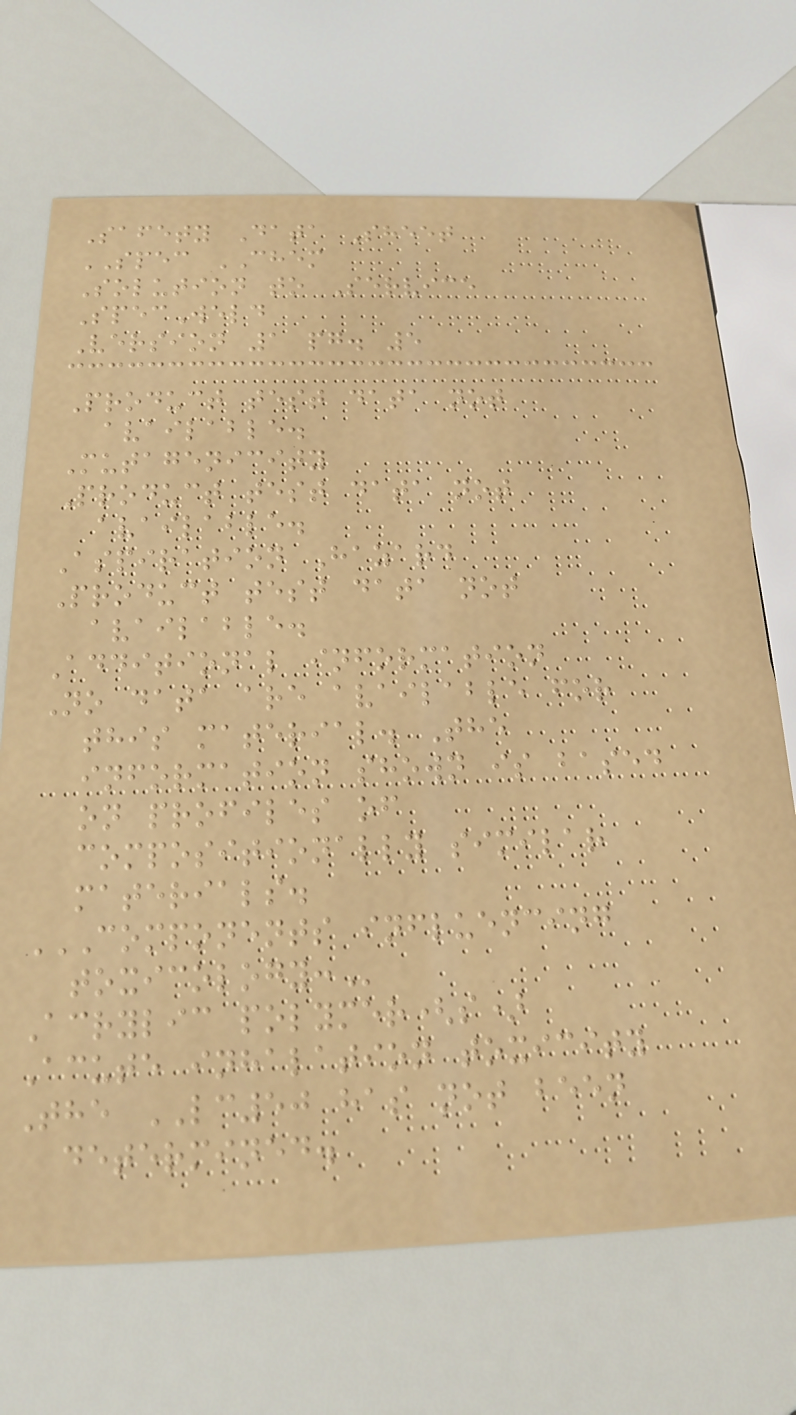Safety Data Sheet
SPEC CHEM
Solution to Service
SpecWeld
Version 1 pg. 5
Product test data not
available.
Mutagenicity
Product test data not
available.
Aspiration Hazard
Product test data not
available.
Additional information
No data are available for
this material. The
information shown is based
on profiles of
compositionally similar
materials.
COMPONENTS INFLUENCING
TOXICOLOGY:
Acrylic polymer(s)
Acute inhalation toxicity
The LC50 has not been
determined.
